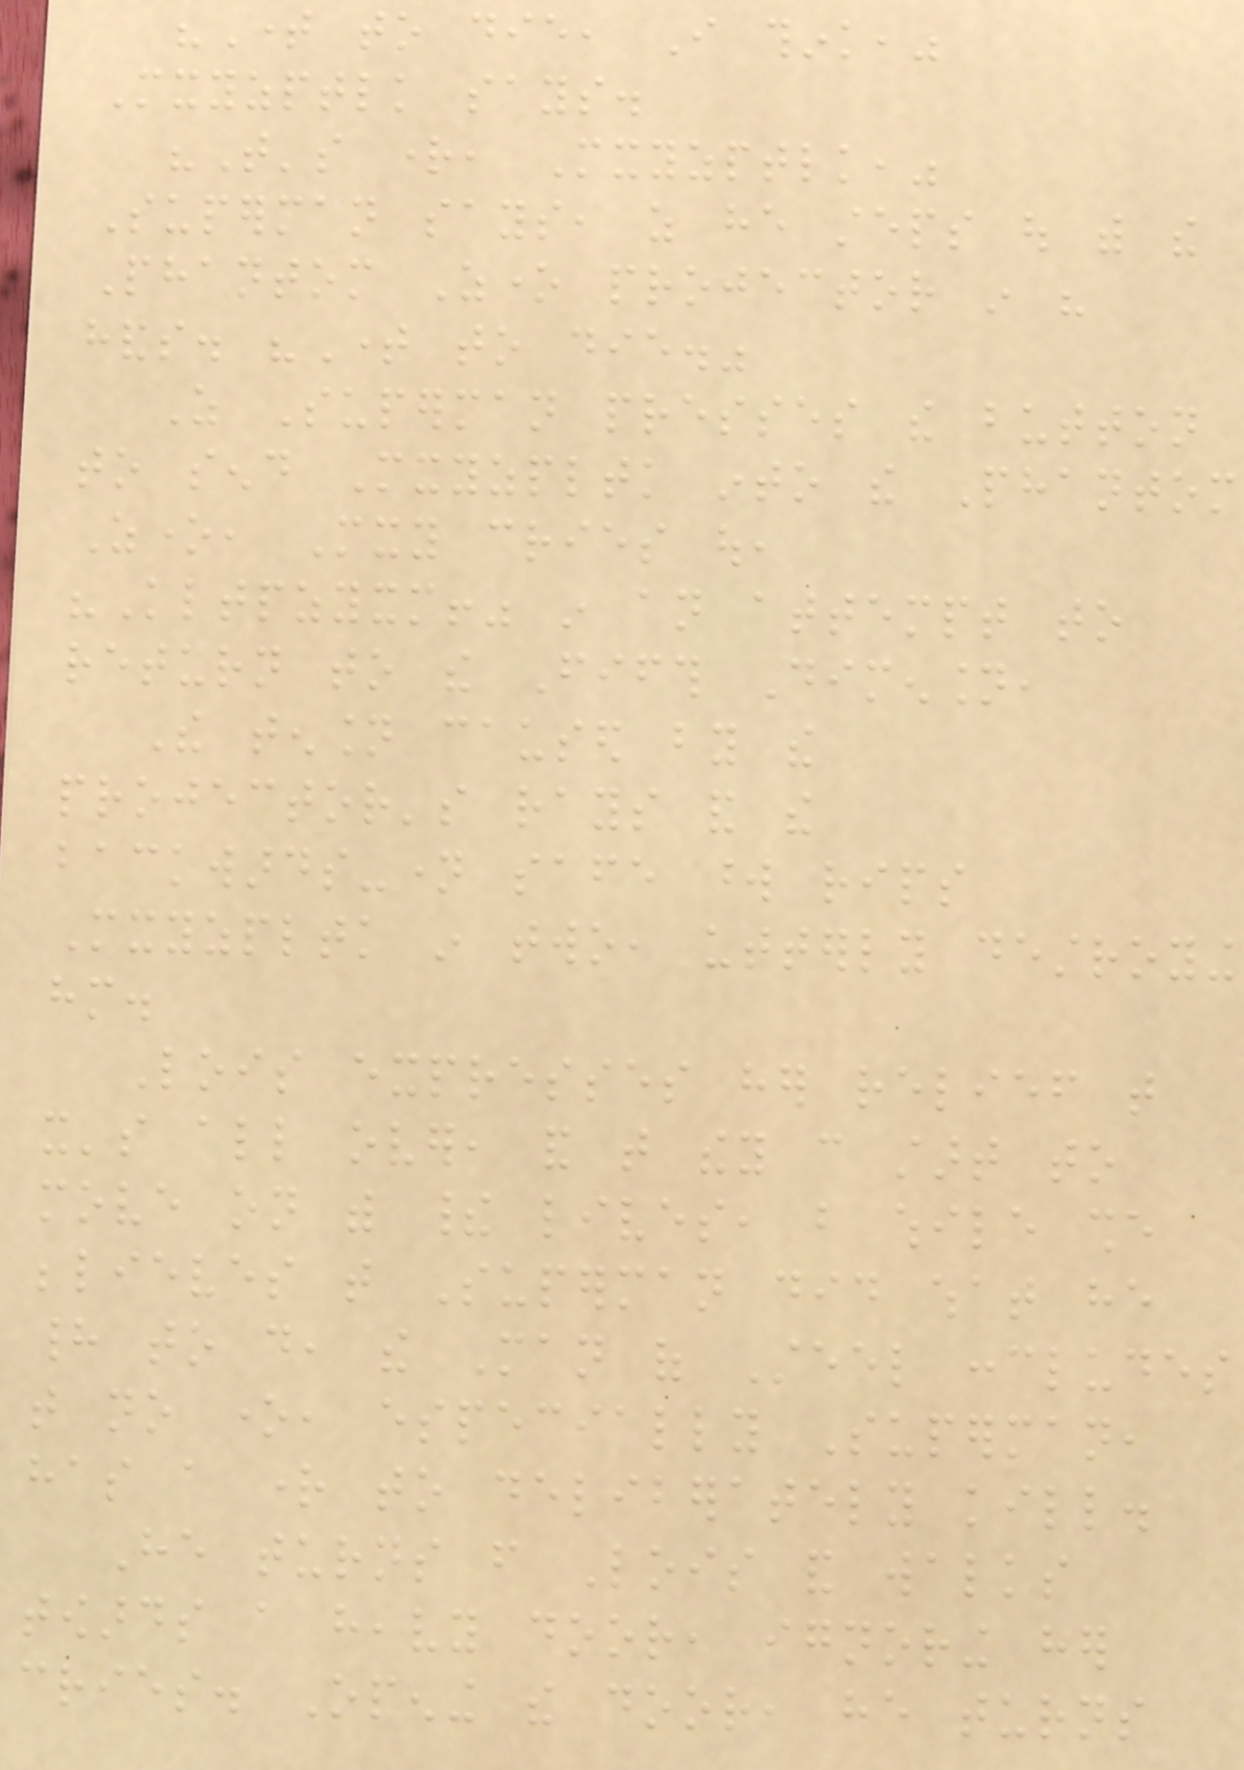"Time to die, I think,"
Mxyzptlk says.
"That's right, Mxyzptlk,"
Superman says, as he steps out with the
Phantom Zone projector in his
hands. "Time to die."
As Superman presses the button
to send Mxyzpltk into the Phantom
Zone, Mxy cries out,
"Kltpzyxm!" in an attempt to
return to the Fifth Dimension,
The tension caused by the
projector's rays and the
backwards-name safe word rips
Mxyzpltk in two, utterly destroying
him.
Lois expresses her relief that
it's all over, and that they can start to
move on with their lives, but while she
believes that Superman did what he
had to do, the Man of Steel concludes
that no one, especially Superman,
has a right to deliberately kill.
He turns from Lois and walks
towards a heavy door, ignoring her
cries. Opening the door, he turns
